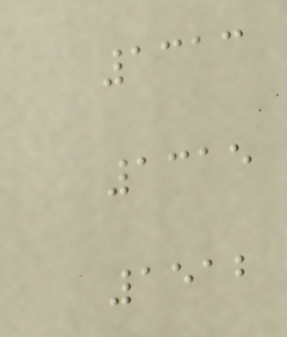1313
1315
1512
